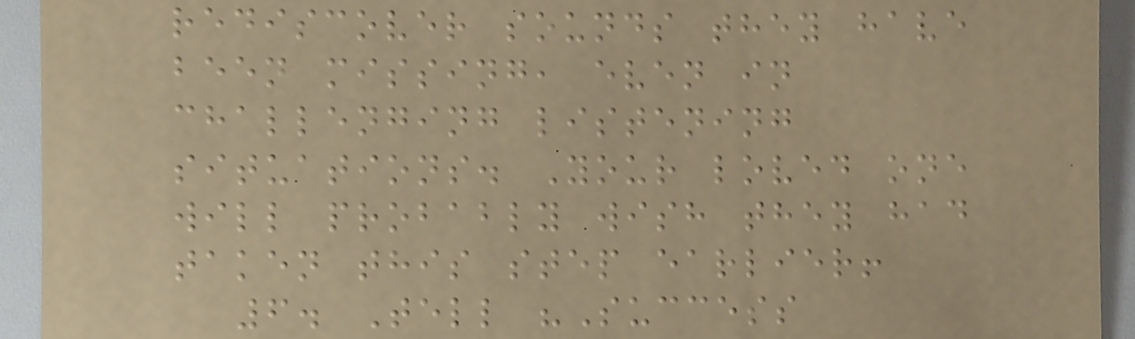rediscover sounds they have
been missing, even in
challenging listening
situations. Your loved one
will probably wish they had
taken this step earlier!
6. Tell "Success
